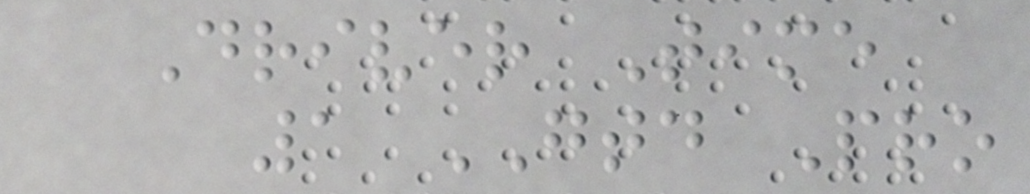Driver Time
1 GTD Pro
